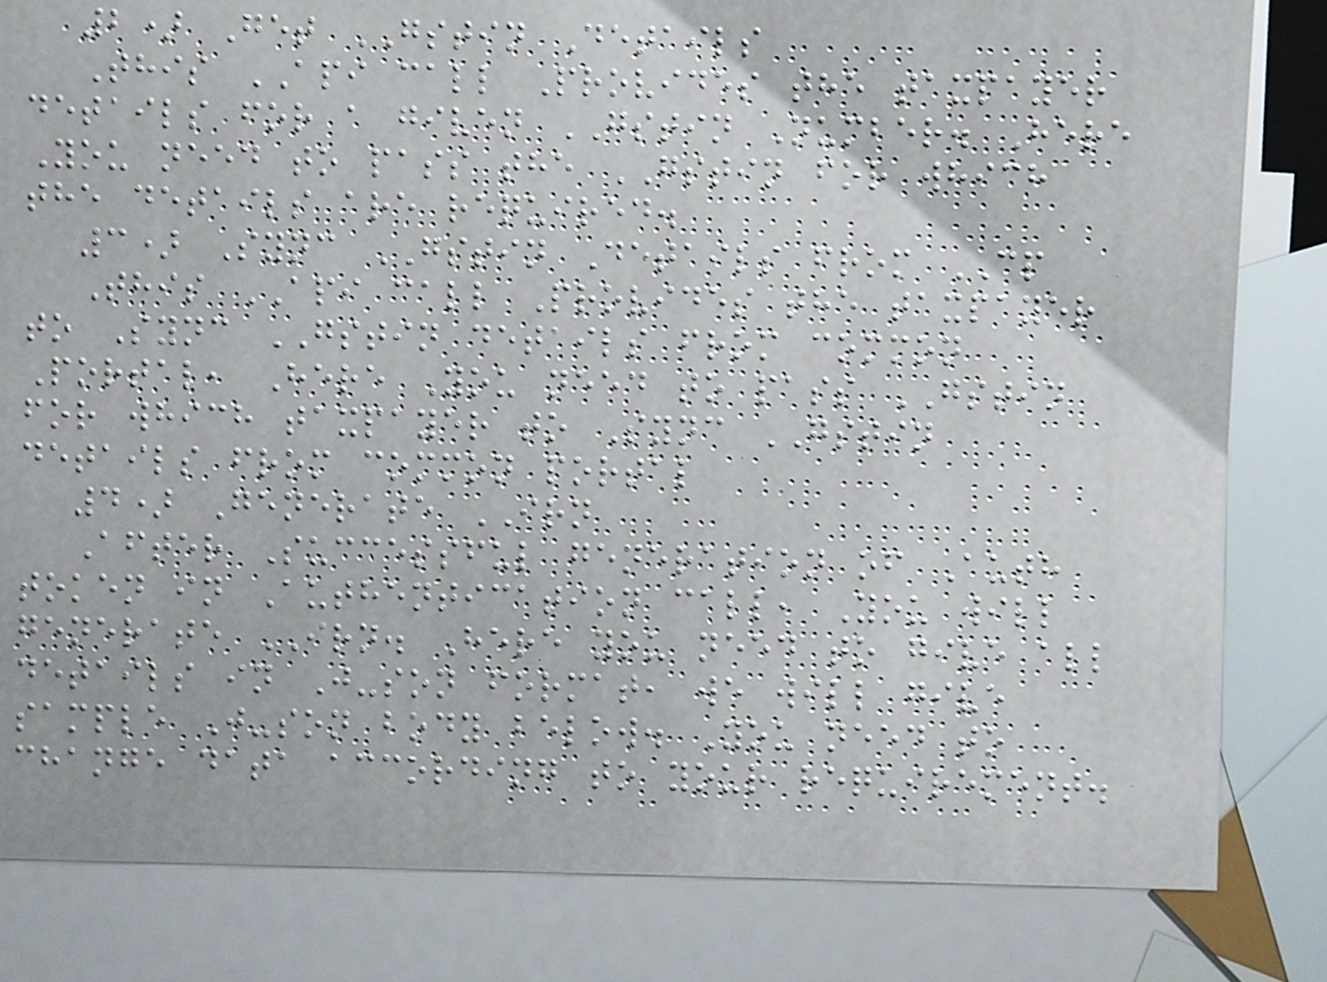2) Get GSTIN Details
This API call Provides the taxpayer
details for a given GSTIN Number. Here
You need to pass the GSTIN for which
the details are required.
3) Sync GSTIN Details from CP
This API call Provides the taxpayer
to Sync GSTIN details from common
Portal, Here You need to pass GSTIN
for which taxpayer to Sync GSTIN
details from common portal
4) Generate IRN
After Successful generation of Auth
token in Authentication call, You will
generate IRN. Here you need to give all
details in J-son format, we will give
sample J-son body below. You need to
change data according to your requirement.
